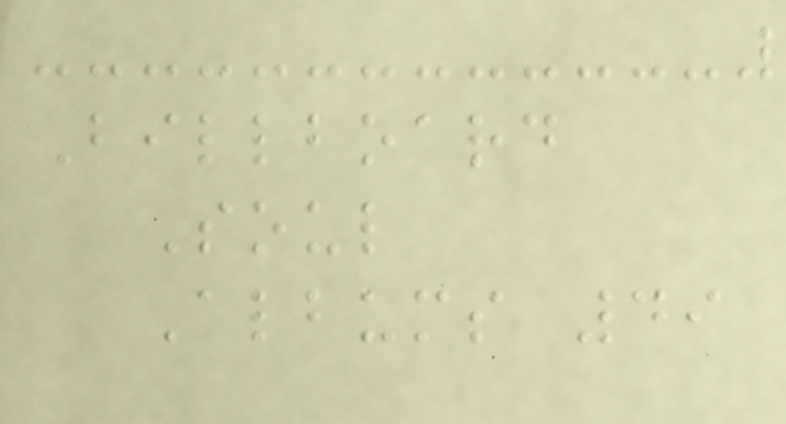Billboard
Soul
Albums 49
